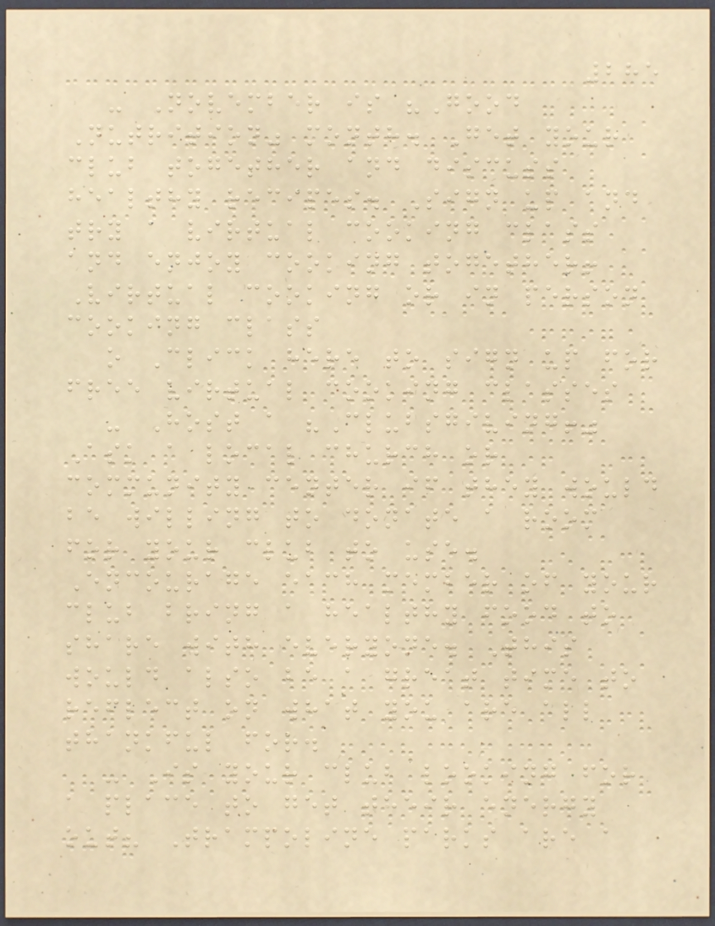285
- November is "Good
Nutrition" month. Get your
club together and discuss
healthy recipes. Sign up and
try a virtual cooking class
and enjoy cooking together!
Virtual cooking or in person
cooking class
o Click here to sign up for
free virtual cooking classes
- Host a "Clubsgiving!"
Ask a local church or
community center if they would
be willing to donate a room
for your club to use.
Encourage each member of your
club bring a healthy food to
share with everyone. This
would also be a great time to
reflect on what you are all
thankful for.
- Is your club looking for
a place to get their energy
out? Trampoline parks are a
